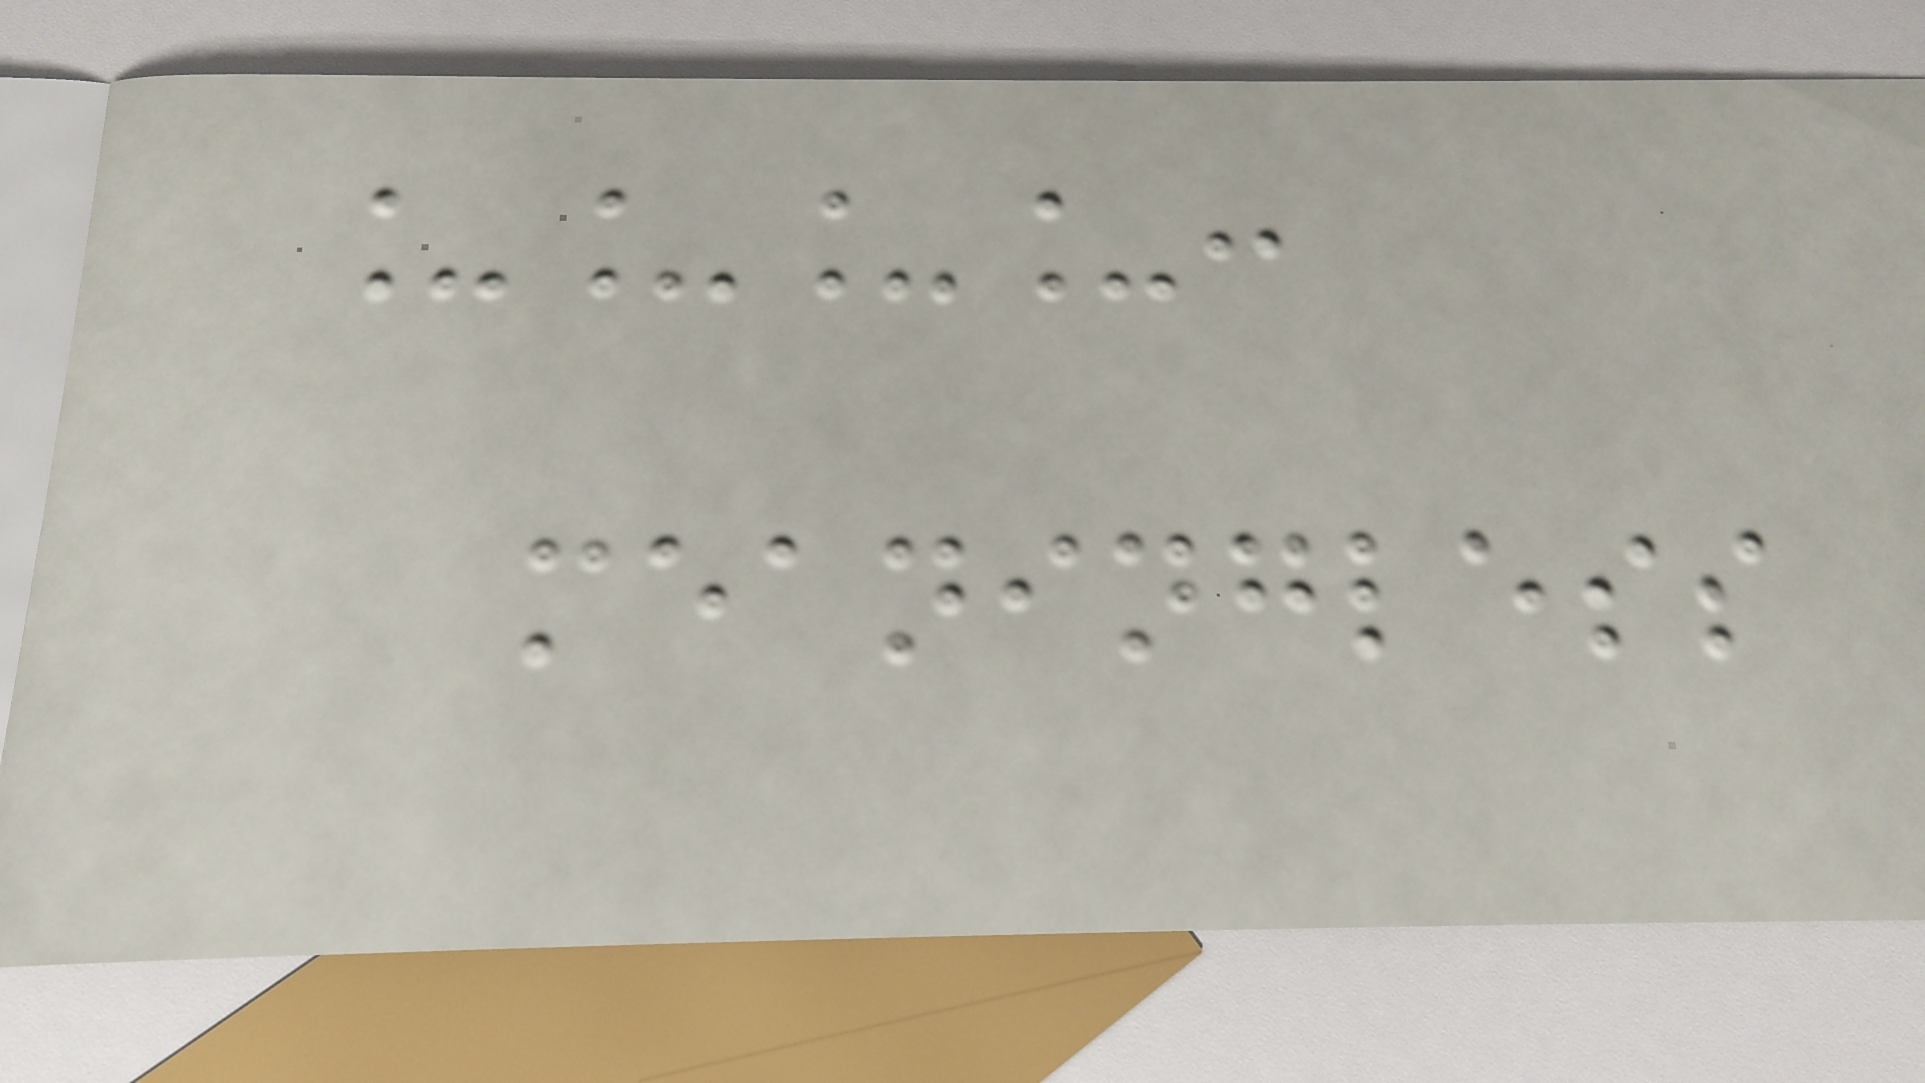____:
meaningless
